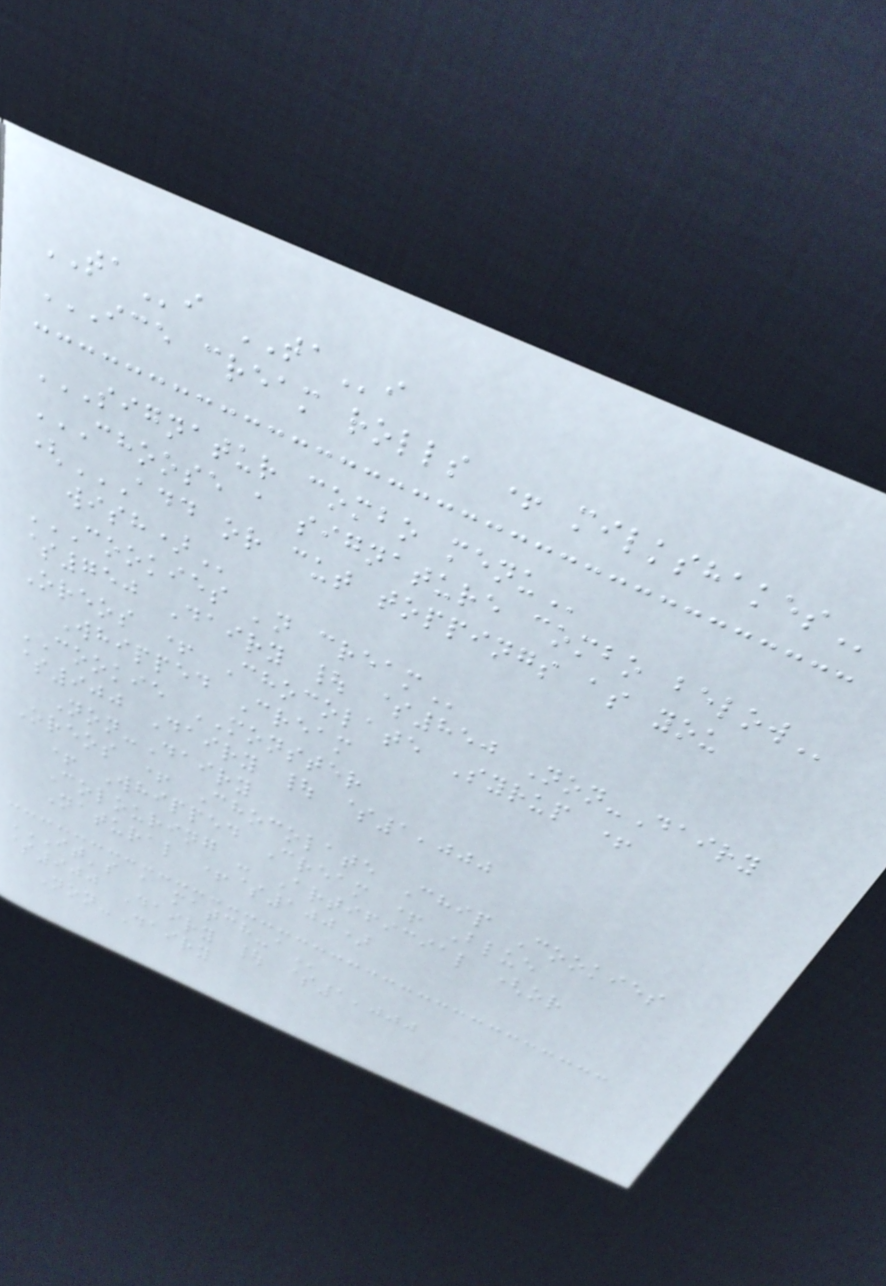TAi TAi
ICE CREAM ROLLS + MILKSHAKES
SIGNATUR COMBO MENU
CHOOSE A SIGNATURE COMBO BELOW
(ADD OR CUT TOPPINGS AS YOU
WISH)
COOKIES 'N CREAM
$750 Dairy | $850 Non-Dairy
Oreos + Chocolate Syrup +
Whipped Cream
COOKIE MONSTER
$900 Dairy | $1,000
Non-Dairy
Oreos + Chocolate Chip Cookies
+ Whipped Cream + Blue
Colouring - Artificial (or
Natural +$100)
IT'S A MATCH-A
$900 Dairy | $1,000
Non-Dairy
